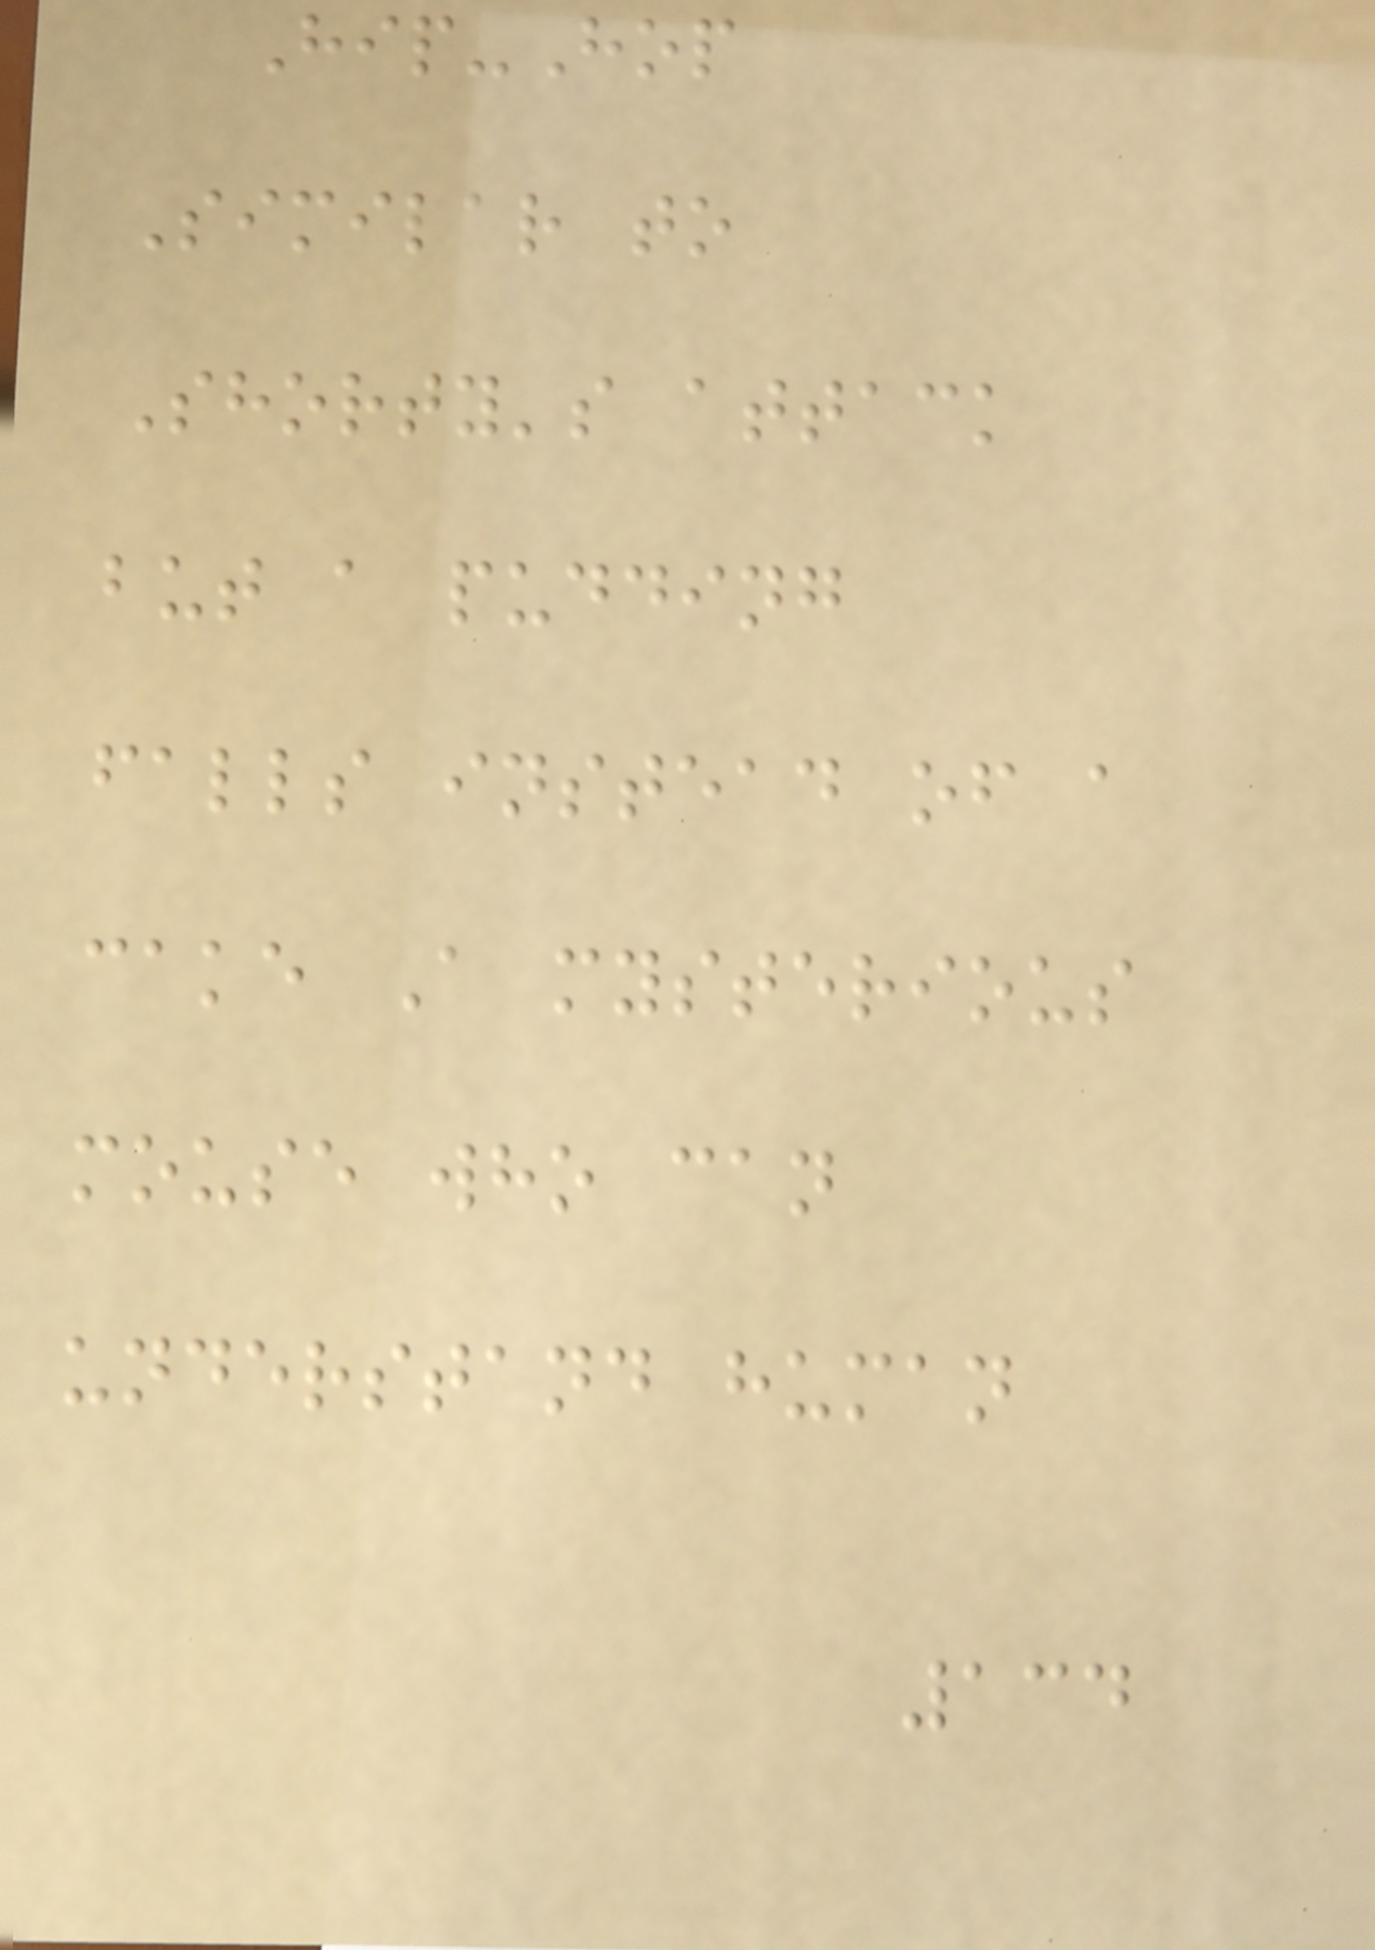Hip-Hop
Similar to
Shorty's attack
but a pudding
falls instead of a
cake A mysterious
mouse who can
understand human
134
